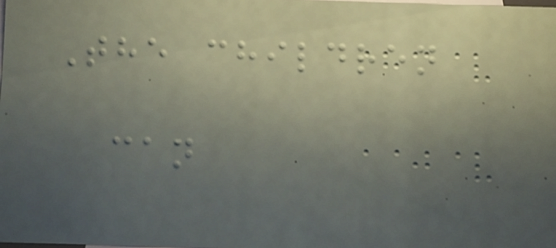The children
can
